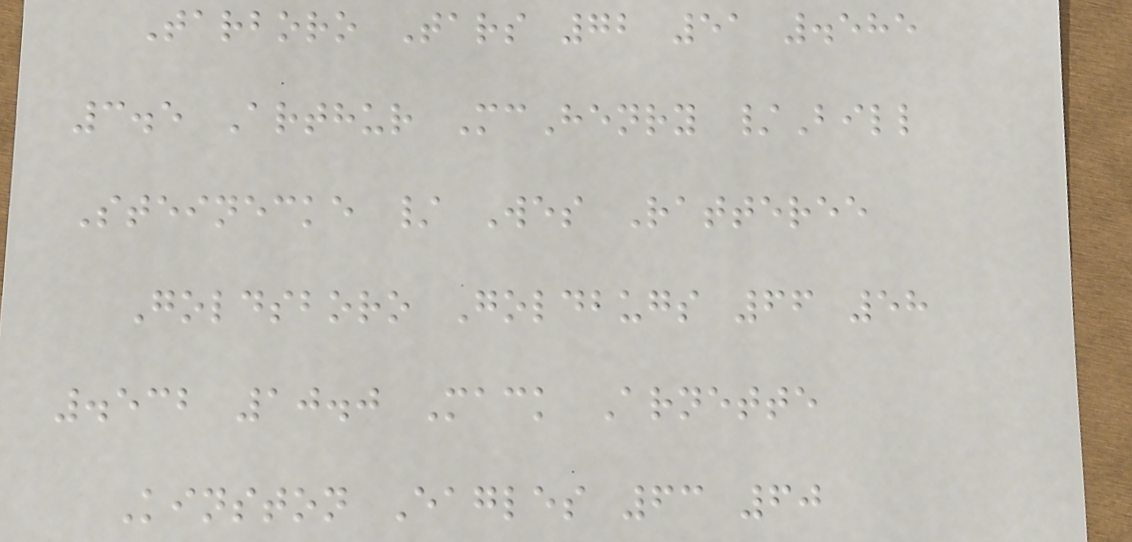Tarboro Tars 72 51 .585
3.5 Arthur McHenry /Bill
Steinecke / Wes Ratteree
Goldsboro Goldbugs 66 58
.532 10.0 Mack Arnette
Kinston Eagles 63 60
